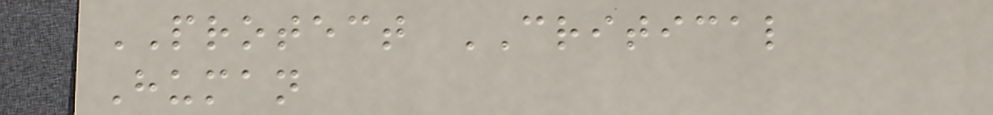PROTECT CRITICAL
Human
